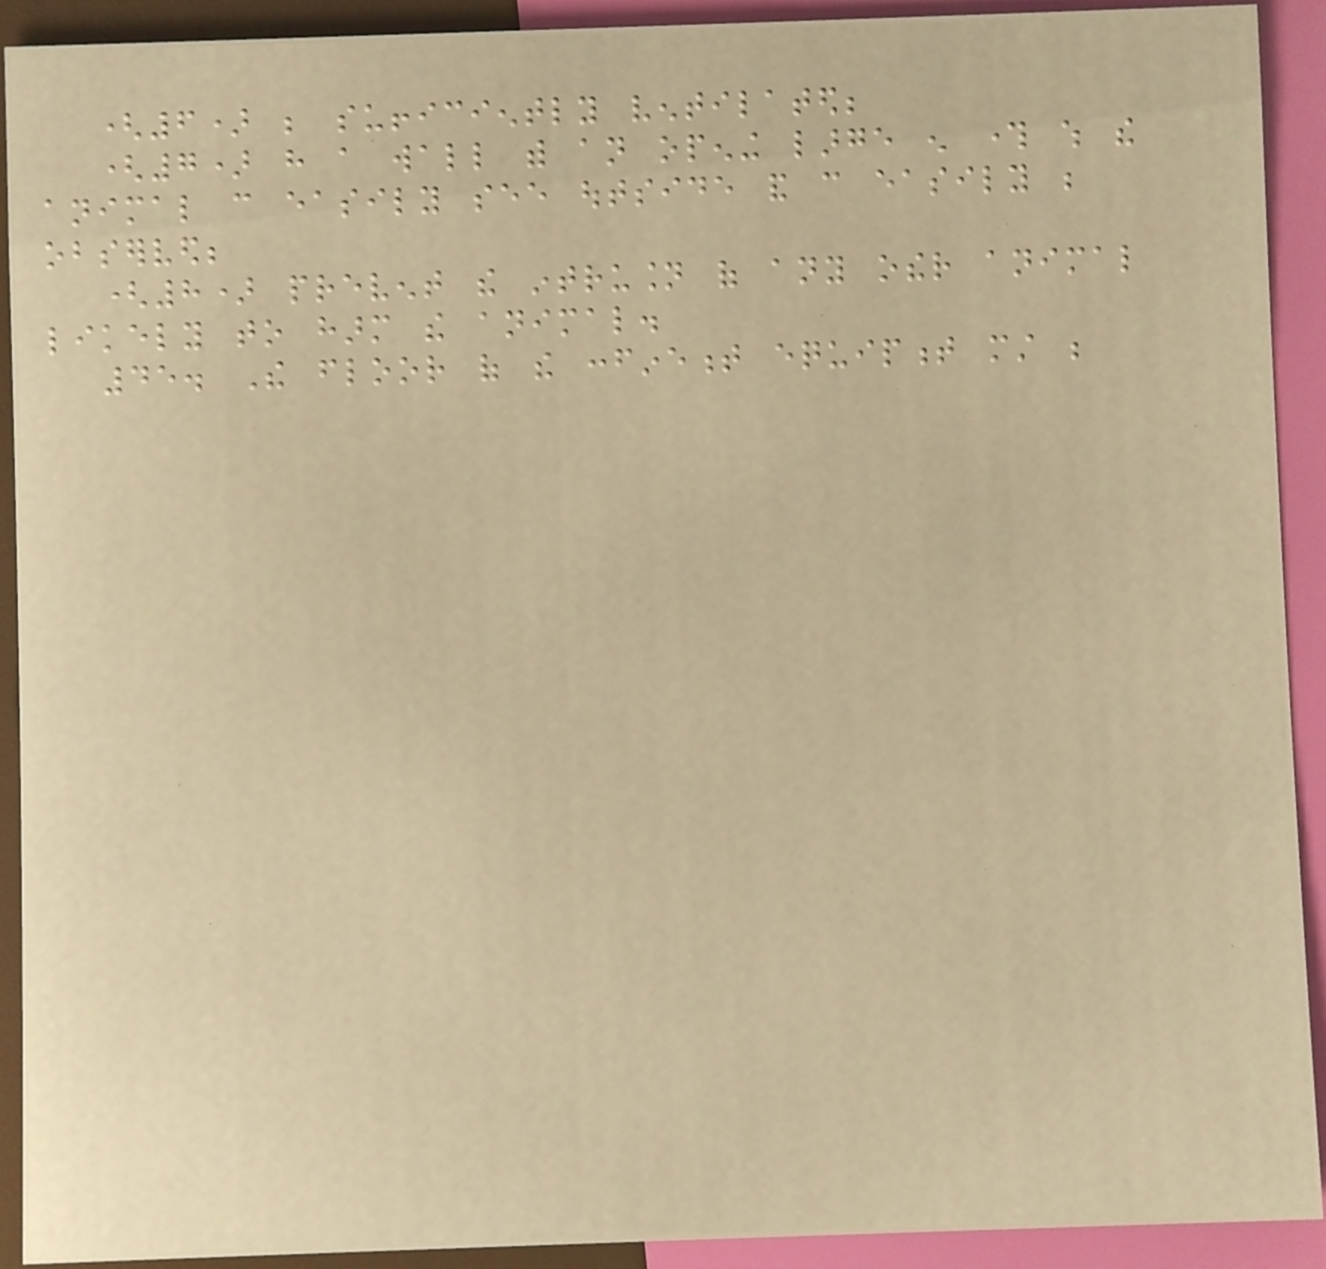(6) be sufficiently ventilated;
(7) have a wall with an opening large enough through which the
animal can easily see outside and can easily be
observed;
(8) prevent the intrusion of any other animal
likely to harm the animal.
45. The floor of the confinement equipment must be
